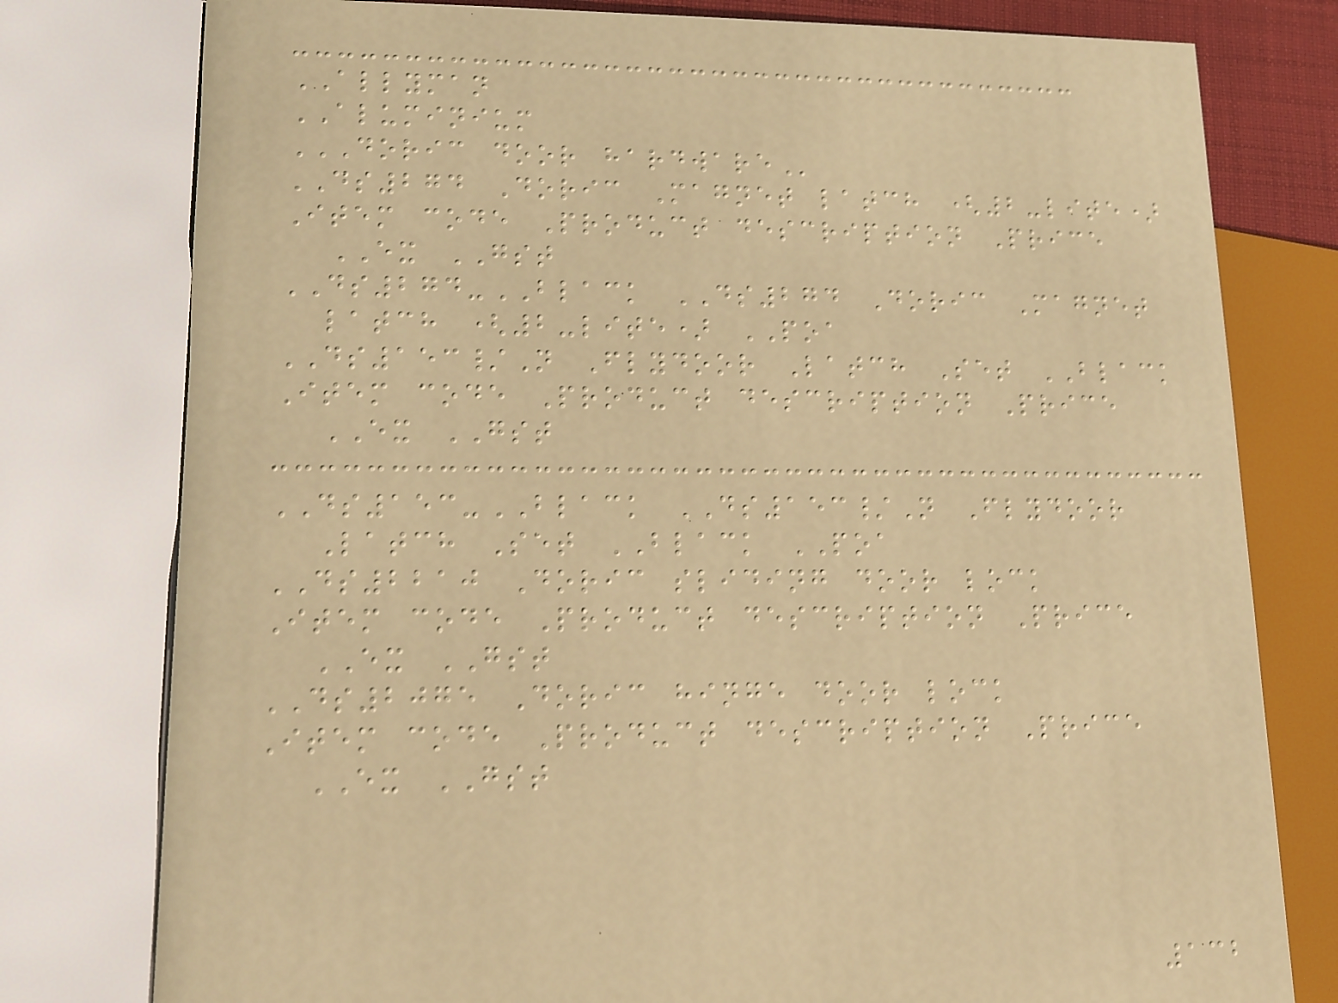ALLYMAN
ALUMINIUM
DORIC DOOR HARDWARE
DS274 Doric Magnet latch (2-lite)
Item code Product description Price
EX GST
DS274-BLACK DS274 Doric Magnet
latch (2-lite) POA
DS153/N Flydoor Latch Set BLACK
Item code Product description Price
EX GST
DS153-BLACK DS153/N Flydoor
Latch Set BLACK POA
DS2210 Doric sliding door lock
Item code Product description Price
EX GST
DS2075 Doric hinge door lock
Item code Product description Price
EX GST
132
